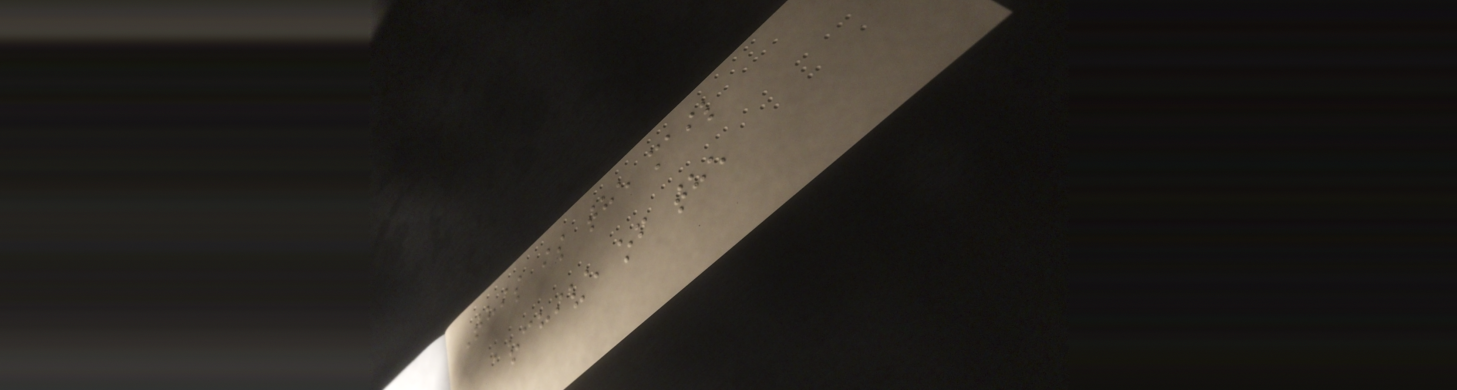This is the mail
archive of the
